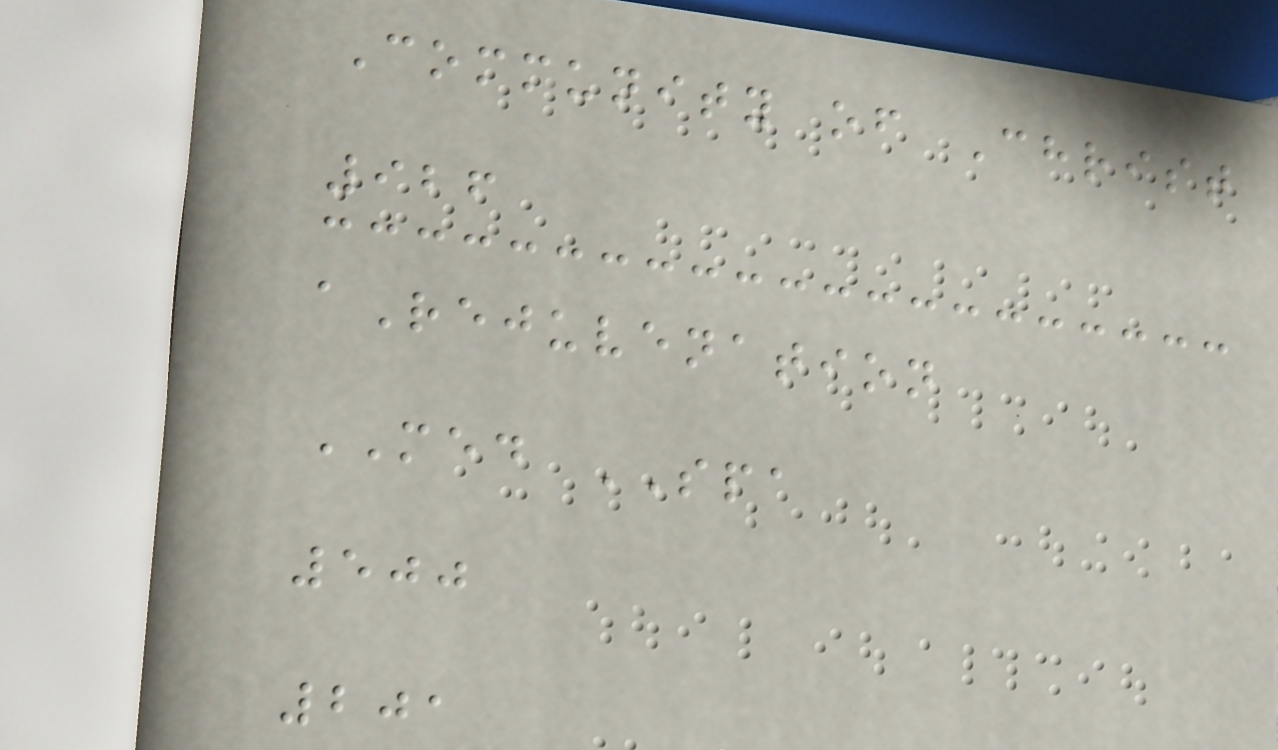Community of Christ
926
aRejuvenation
MED SPA
500
201
